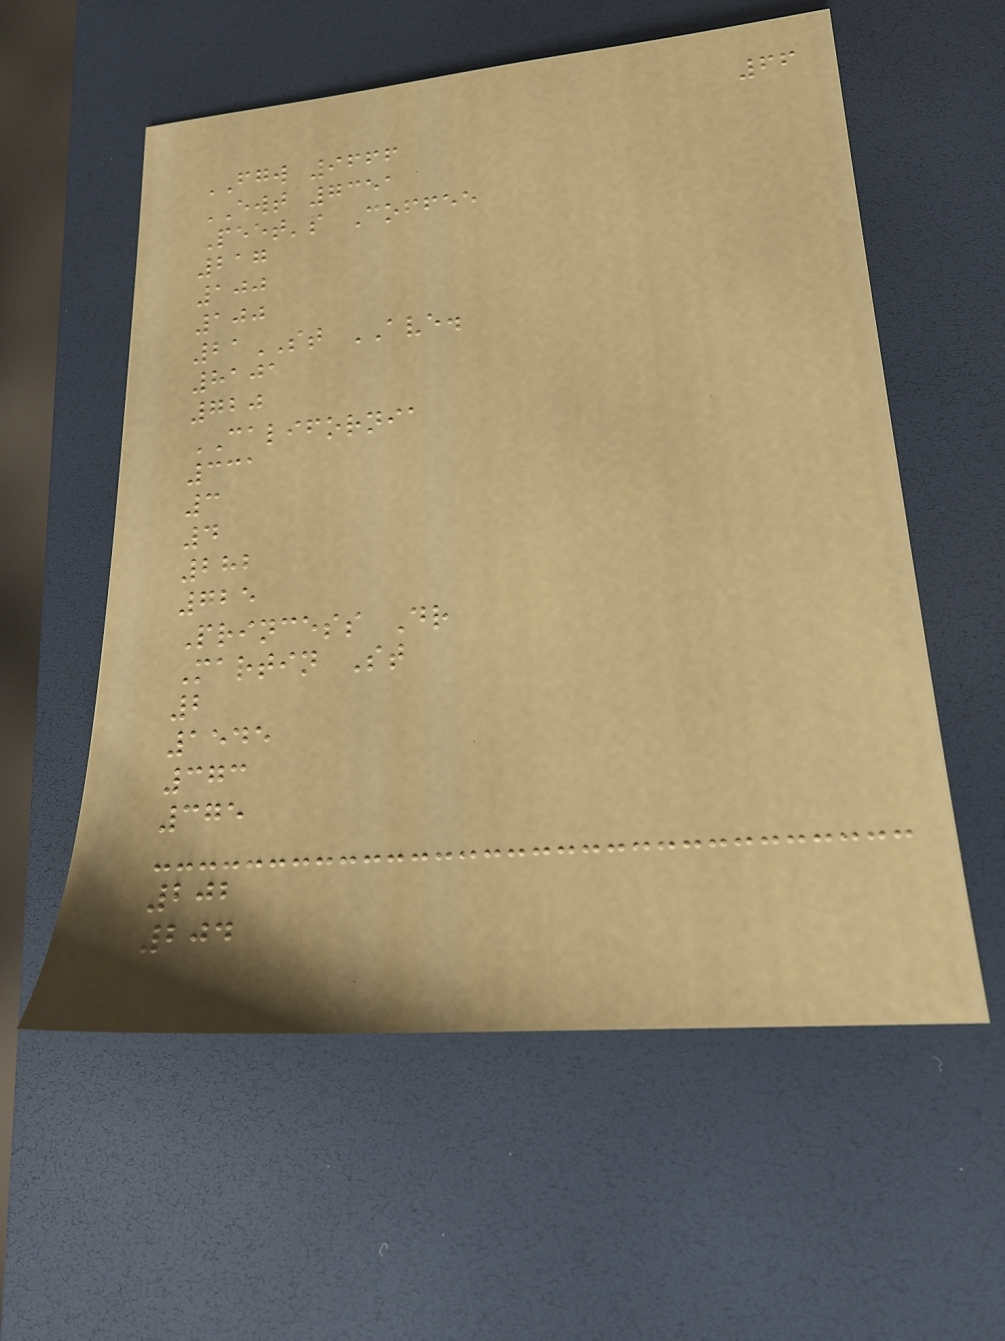66
FGW 9666
EWT 7351
Peet's Coffee
217
100
100
21ST AVE.
8101
720
CALIFORNIA
331
3
4
282
725
Princess Dr
Martin St
2
1545
373
375
202
204
